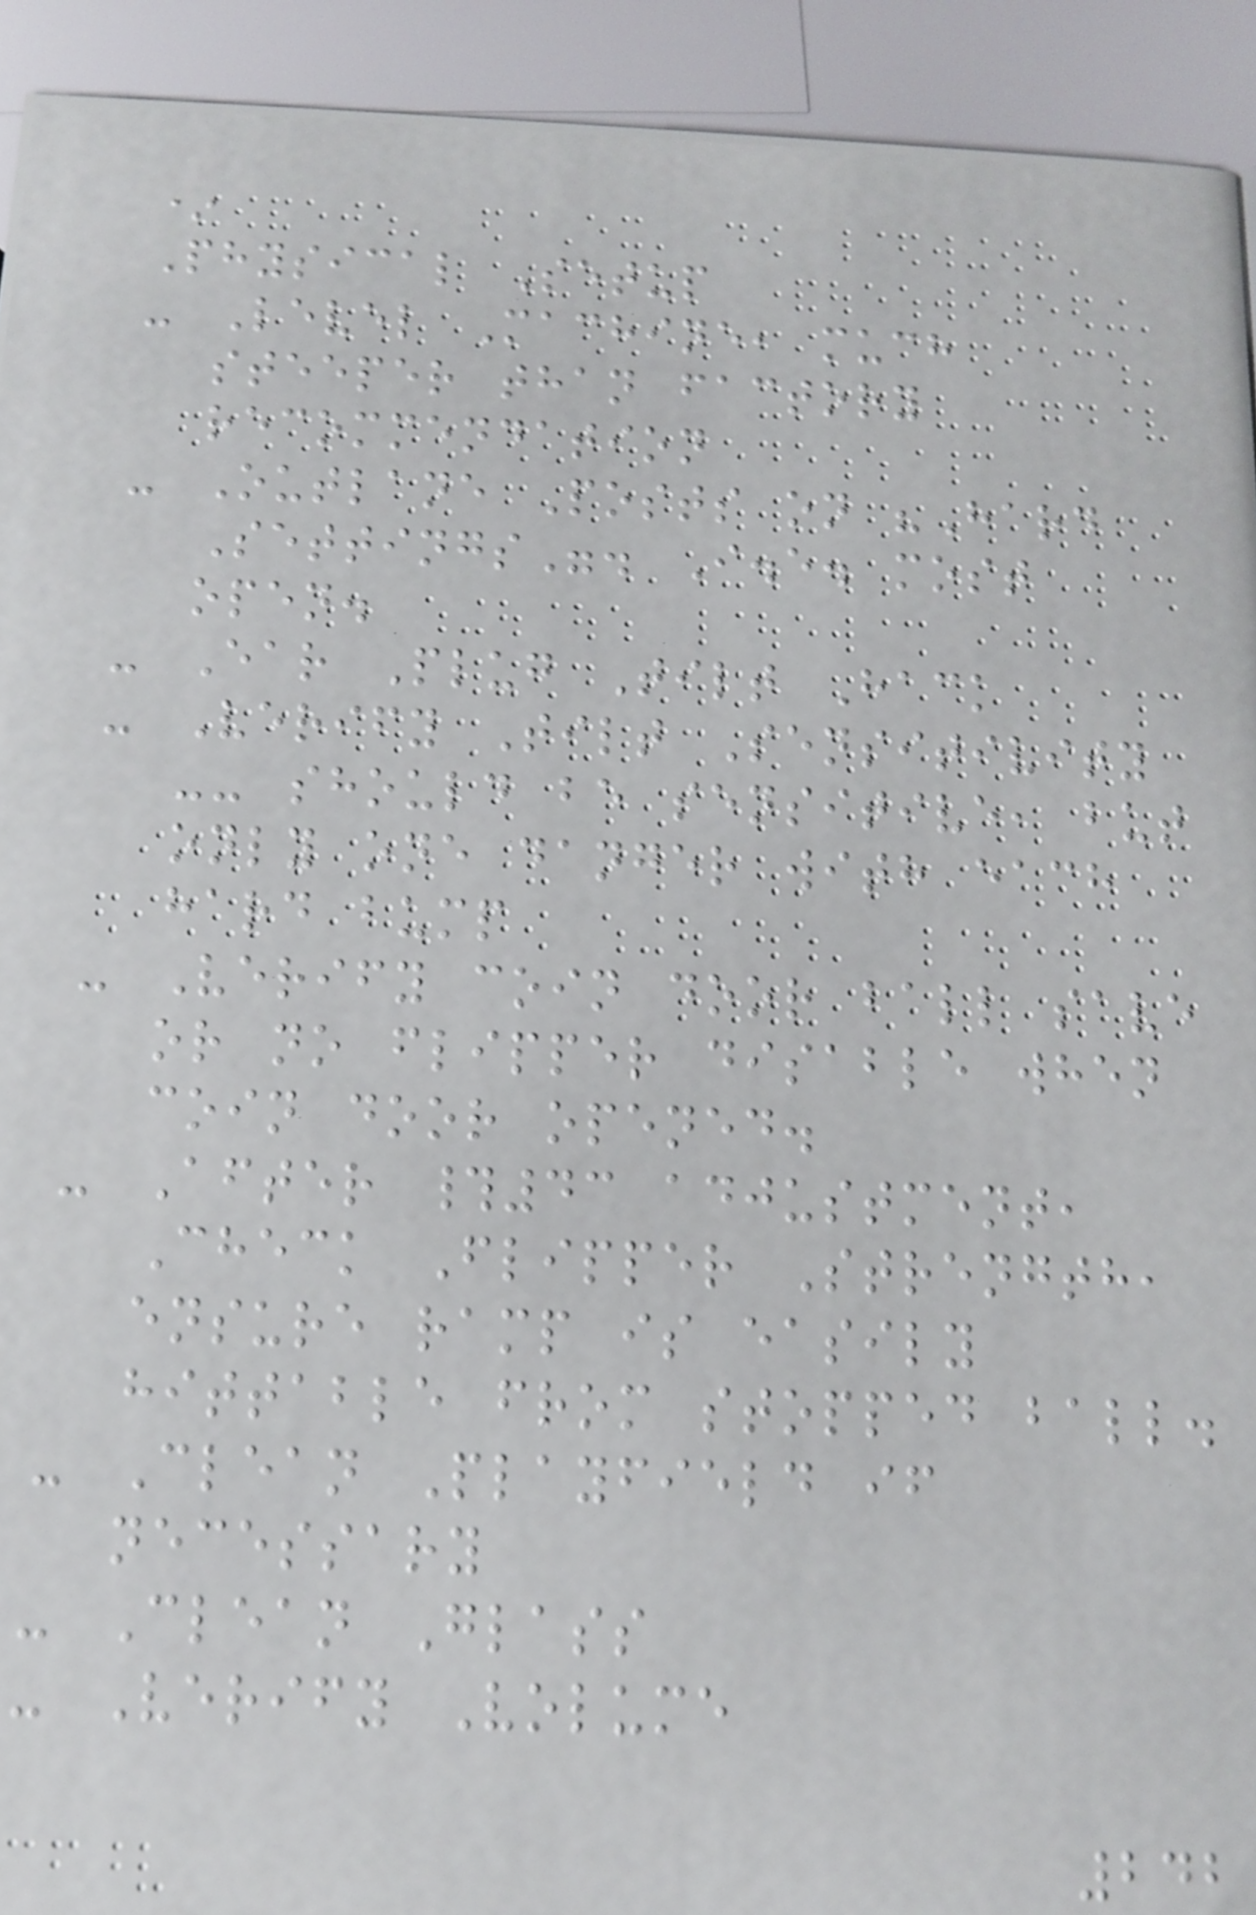*
Physical Setup
- Level Machine, much
steeper than factory
recommendation
- Outlane Posts on "Hard
Settings". I.e. most
open.
- Ear Plug Tilt Hack
- Verify Tilt Sensitivity
-- should be sensitive, but
only one danger with each
hard bump
- Verify coin door ball save
or no flipper disable when
coin door opened.
- After #43 adjustment,
Check Flipper Strength,
ensure ramp is easily
hittable from stopped ball.
- Clean Playfield if
necessary
- Clean Glass
- Verify Volume
242
